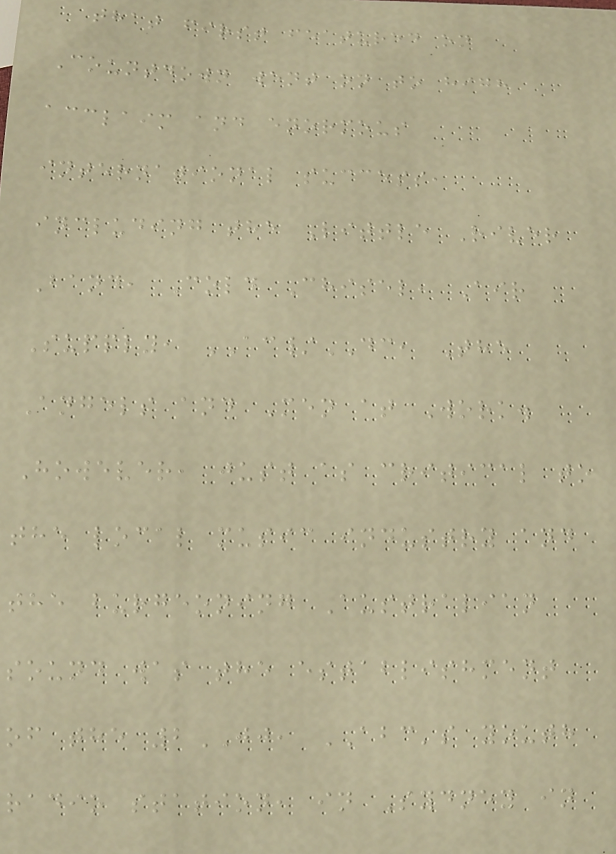that first featured on
Countdown went on to high
acclaim and enormous
international success,
including the Little River
Band, Cold Chisel, Air
Supply, AC/DC, The
Angels and Men at Work.
However, just as critical to
the local music industry and
the burgeoning Australian
sound was the establishment
of the 2JJ, ABC's youth
radio station, in Sydney in
